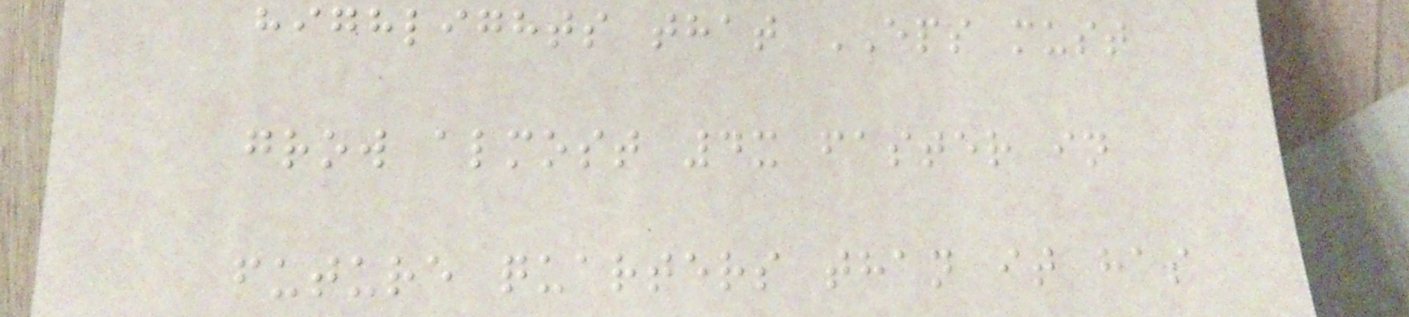highlights that EPS must
grow almost 4x faster in
future quarters than it has
